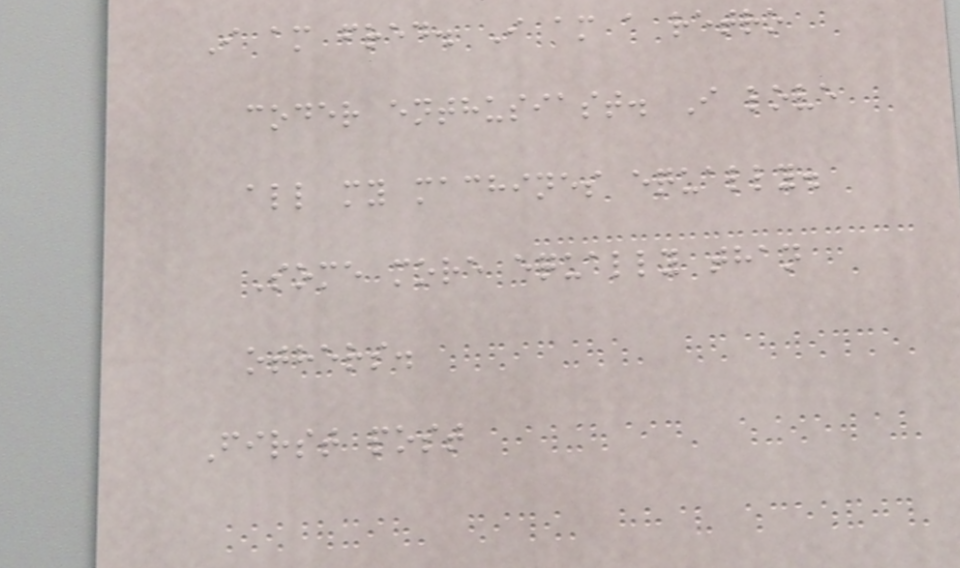I am fred. I am a retro
coder enthusiast. I love
all my machines equally.
Some more equally than
others.
First post
